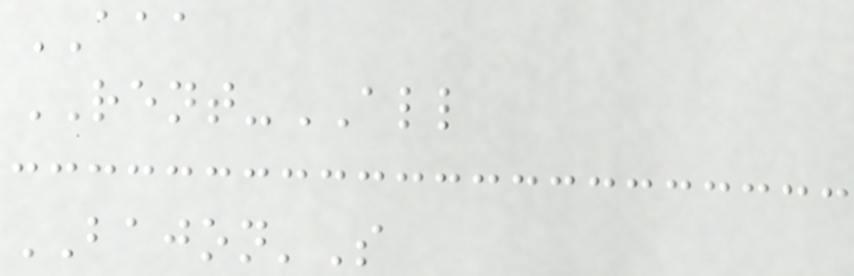AAA
RENT-ALL
BAJON'S
